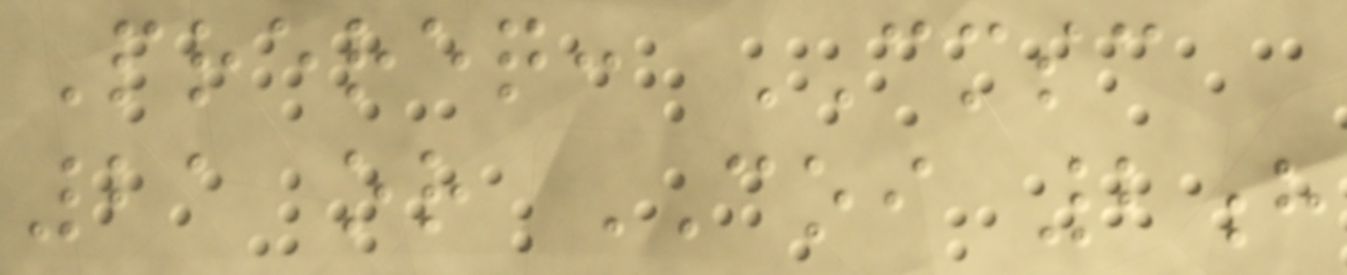Prereq: CMSC
21 or COI 2h
